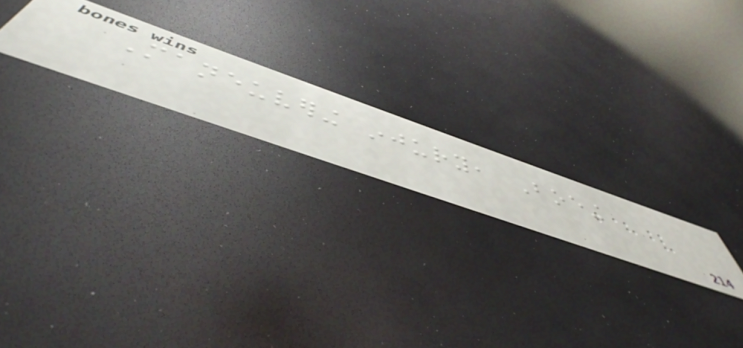Maneuvering injury, Boeing
